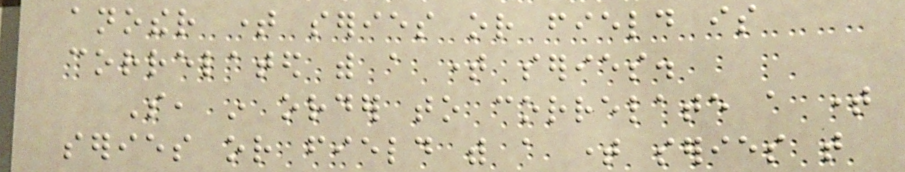another time series or field is
correlated with a time series.
So, in order to correlate a time
series or field with a time series that
